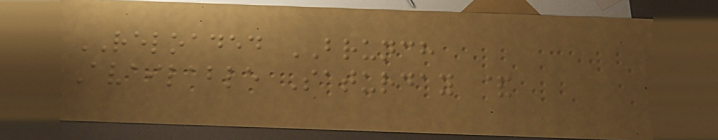RELOADED BRUNCH
Available Saturday &
